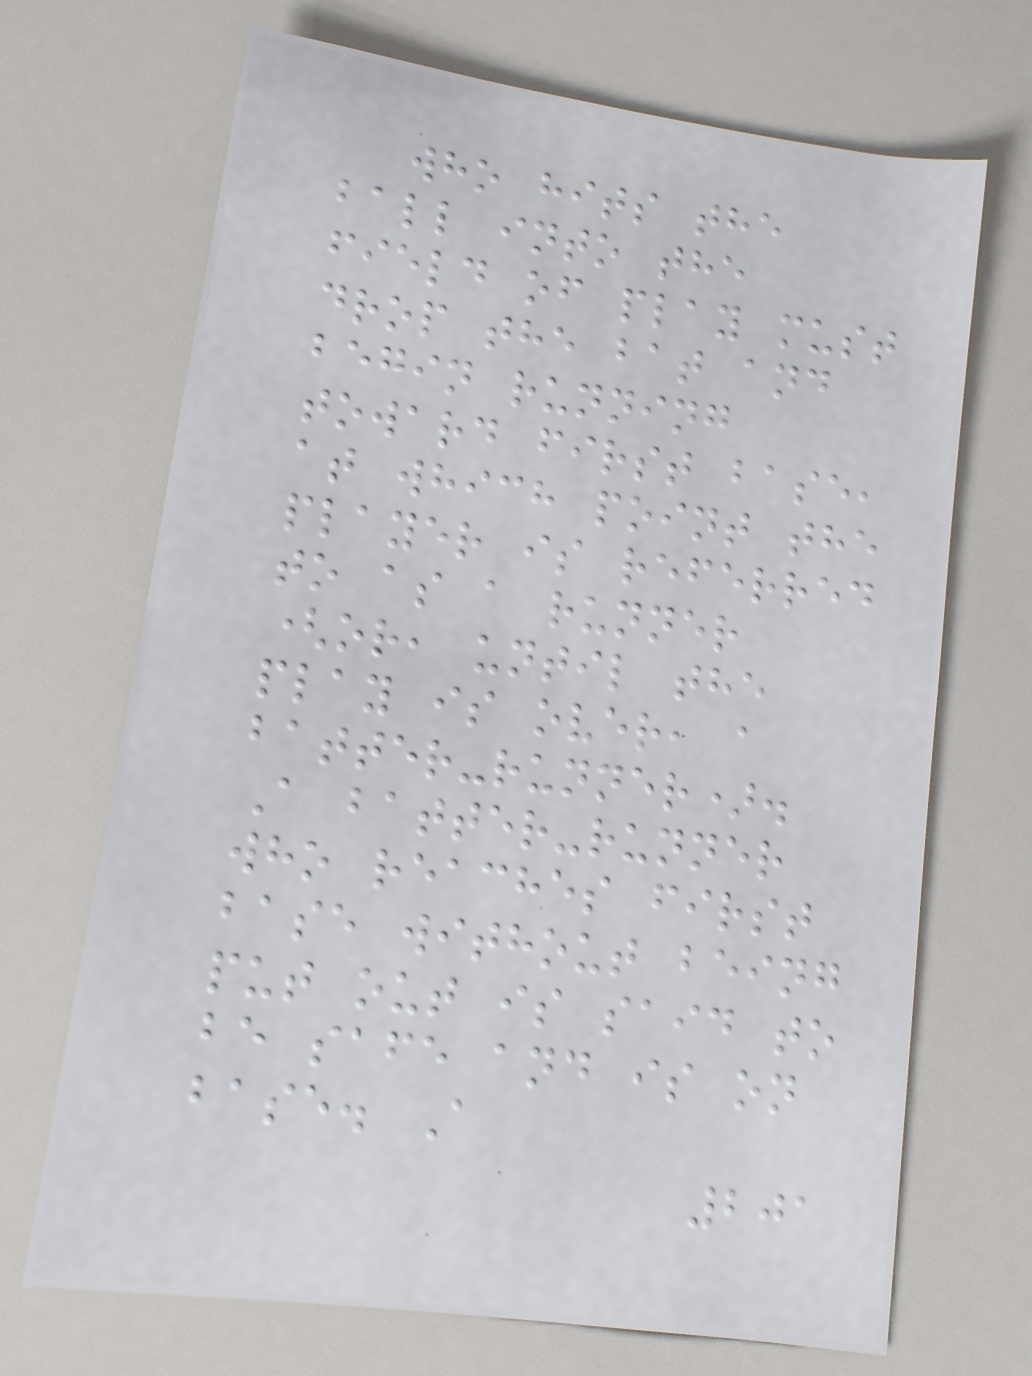who hits the
ball into the
field of play must
drop the bat and
begin running
toward first base,
at which point the
player is referred
to as a runner
(or, until the
play is over, a
batter-runner).
A batter-runner
who reaches first
base without being
put out is said to
be safe and is on
base. A
201
